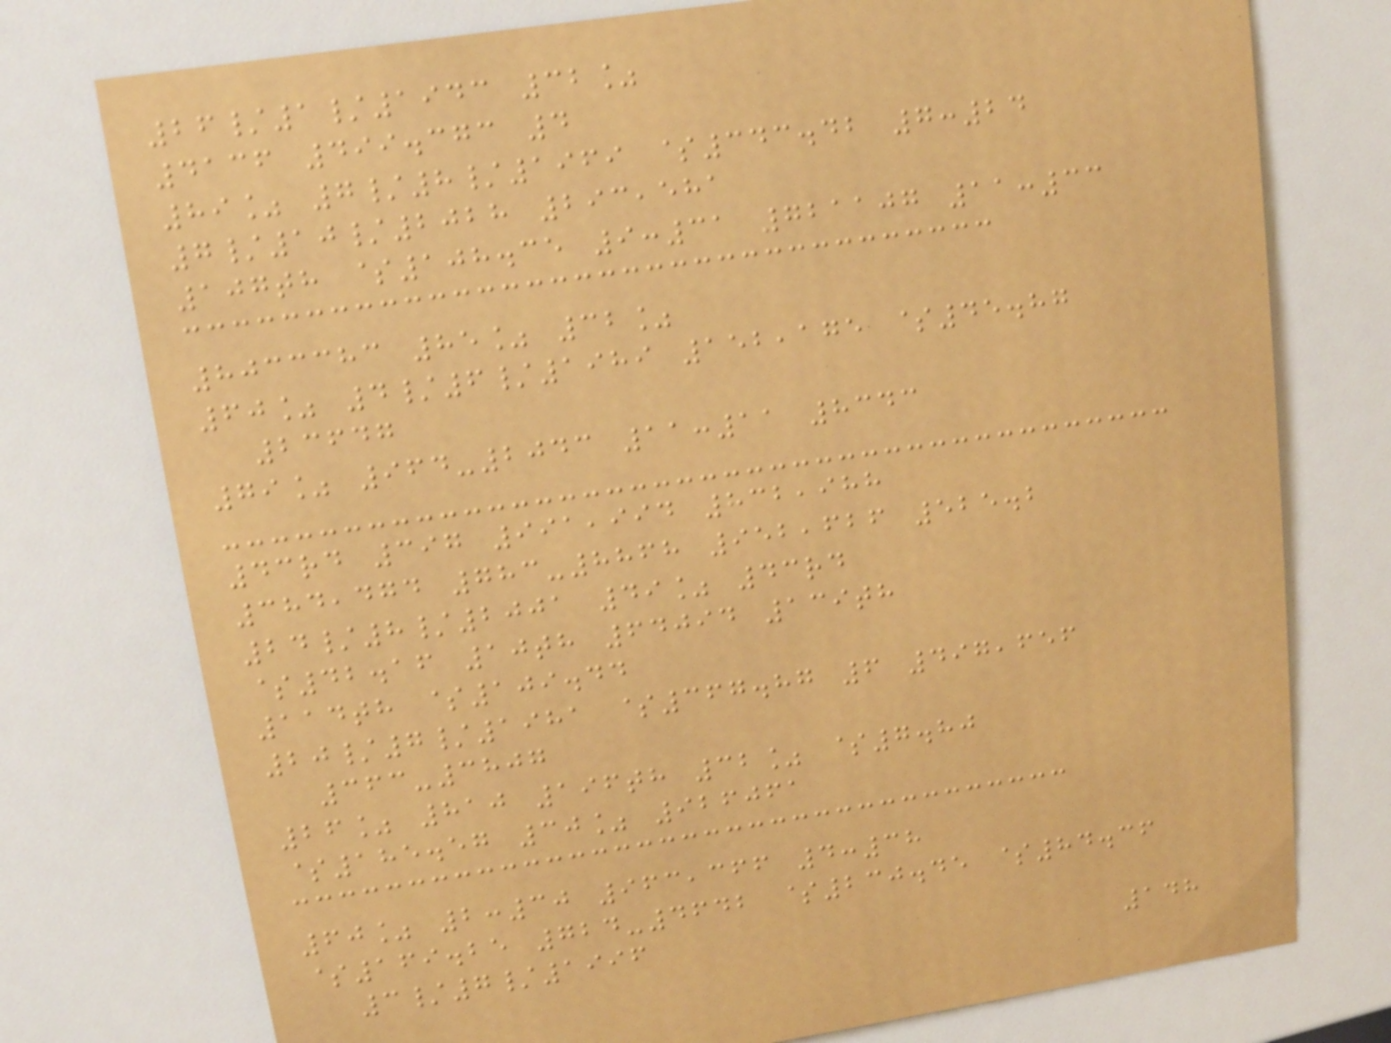26/1/1943 32%
4136 499.373 4
89% 7/8/1969 $343.42 7:24
7/10/2028 293,581
107th $108.35 9:31 721107 11:33
8033383 85% 32%
60% 4/6/1989 152,175 $45.87
23647
79% 964-2043 11:11 8343
43rd 397 991,994 832,988
384,474 783-8868 952,626 525.2
24/8/2001 49% 43rd
$42.16 10th 64094 139th
114th $109.44
20/7/1981 $367.87 6 497,656
363-3807
26% 810 196th 32% $7.80
$185.57 30% 926061
60% 2:30 963,366 4:38
$169.25 724-4642 $230.45 $84.36
3/7/1996
148
